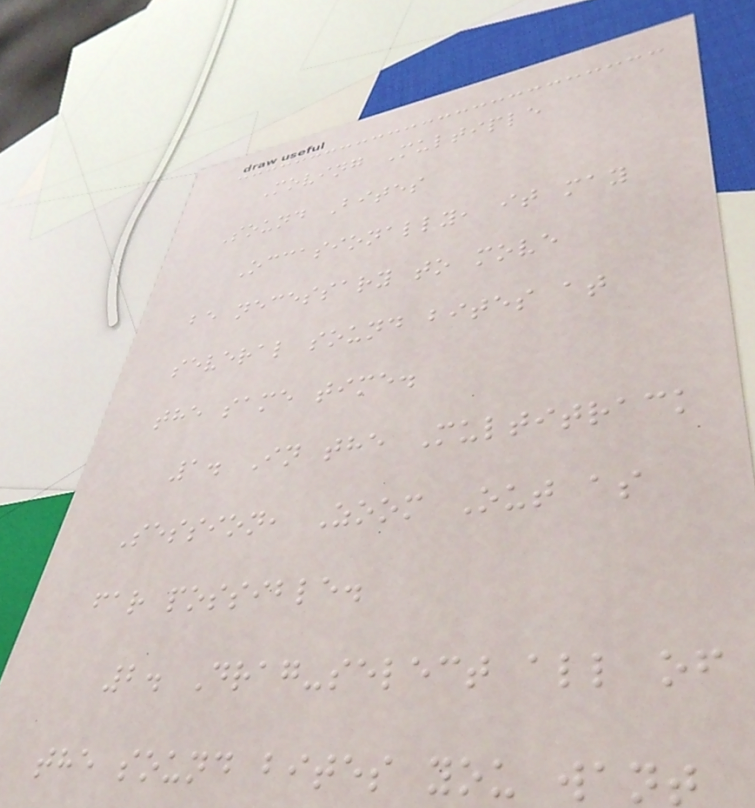Moving Multiple
Sound Bites
Occasionally, it may
be necessary to move
several sound bites at
the same time.
1. In the Multitrack
Session, Zoom Out as
far possible.
2. Drag-select all of
the sound bites you want
